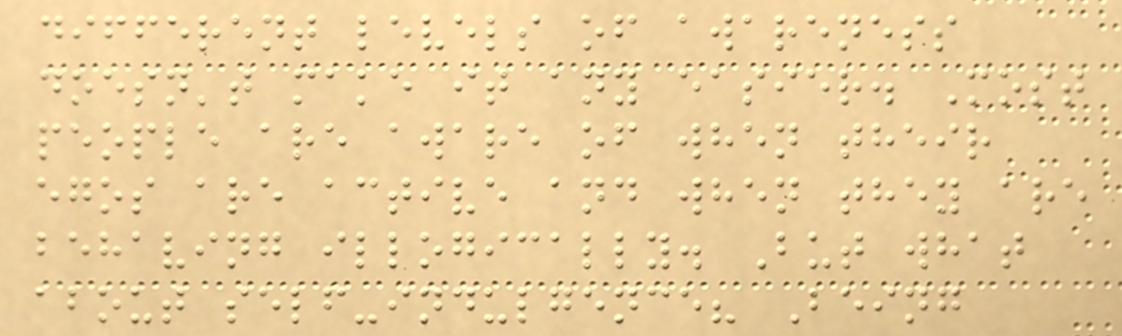different levels of awareness
doesn't make it any easier. Most
people are aware of when their
egos are active and when they are
behaving illogically. But what
about self-indulgence? Being
